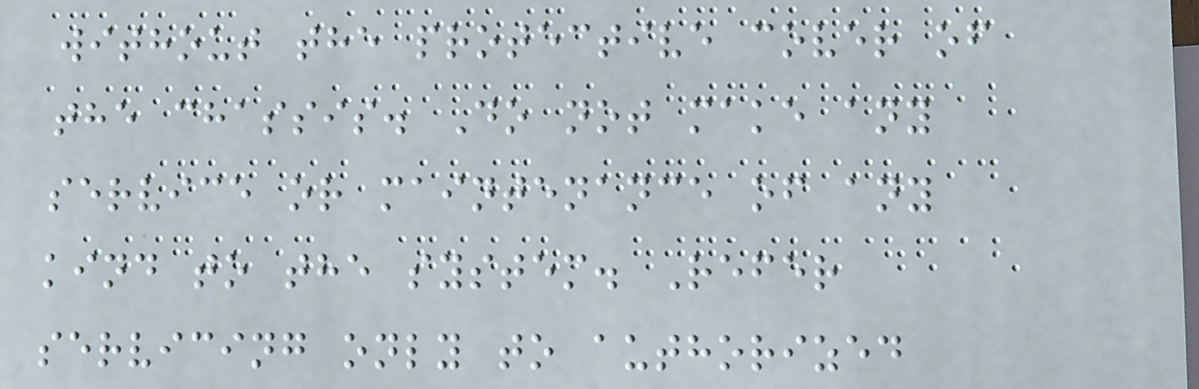without the protective cover of
the chassis. Do not make any
service or maintenance of any
kind to the system. Refer
servicing only to authorized
